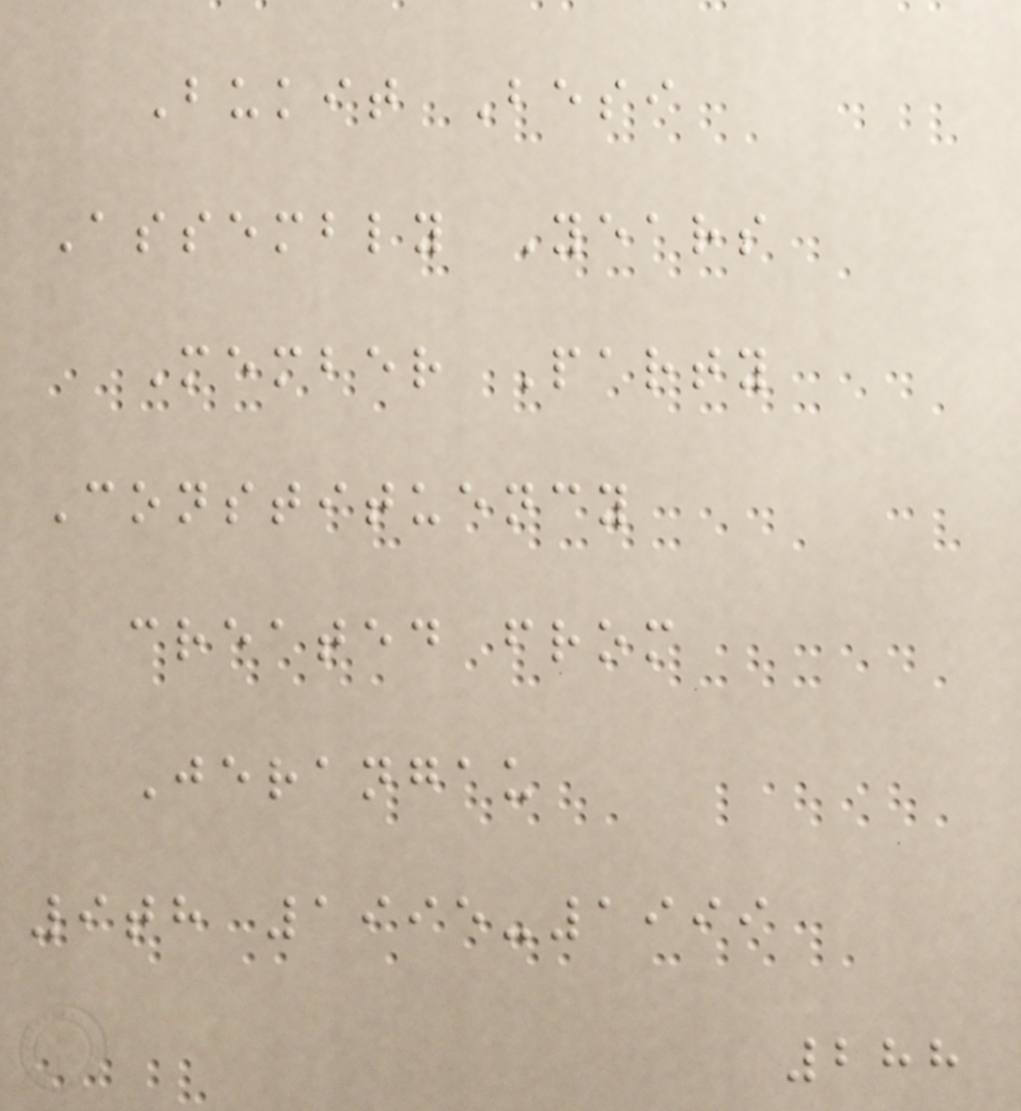Bukit Besi
Assembly Years
Member Party
Constituency
created from
Jerangau
9th 1995-1999
288
